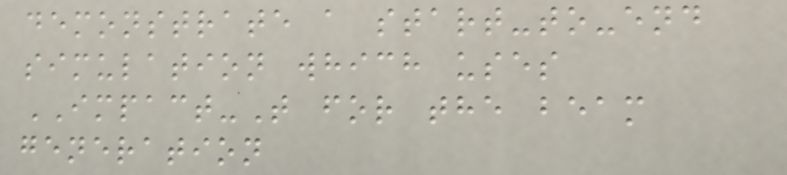demonstrate a start-to-end
simulation which uses
IMPACT-T for the beam
generation
